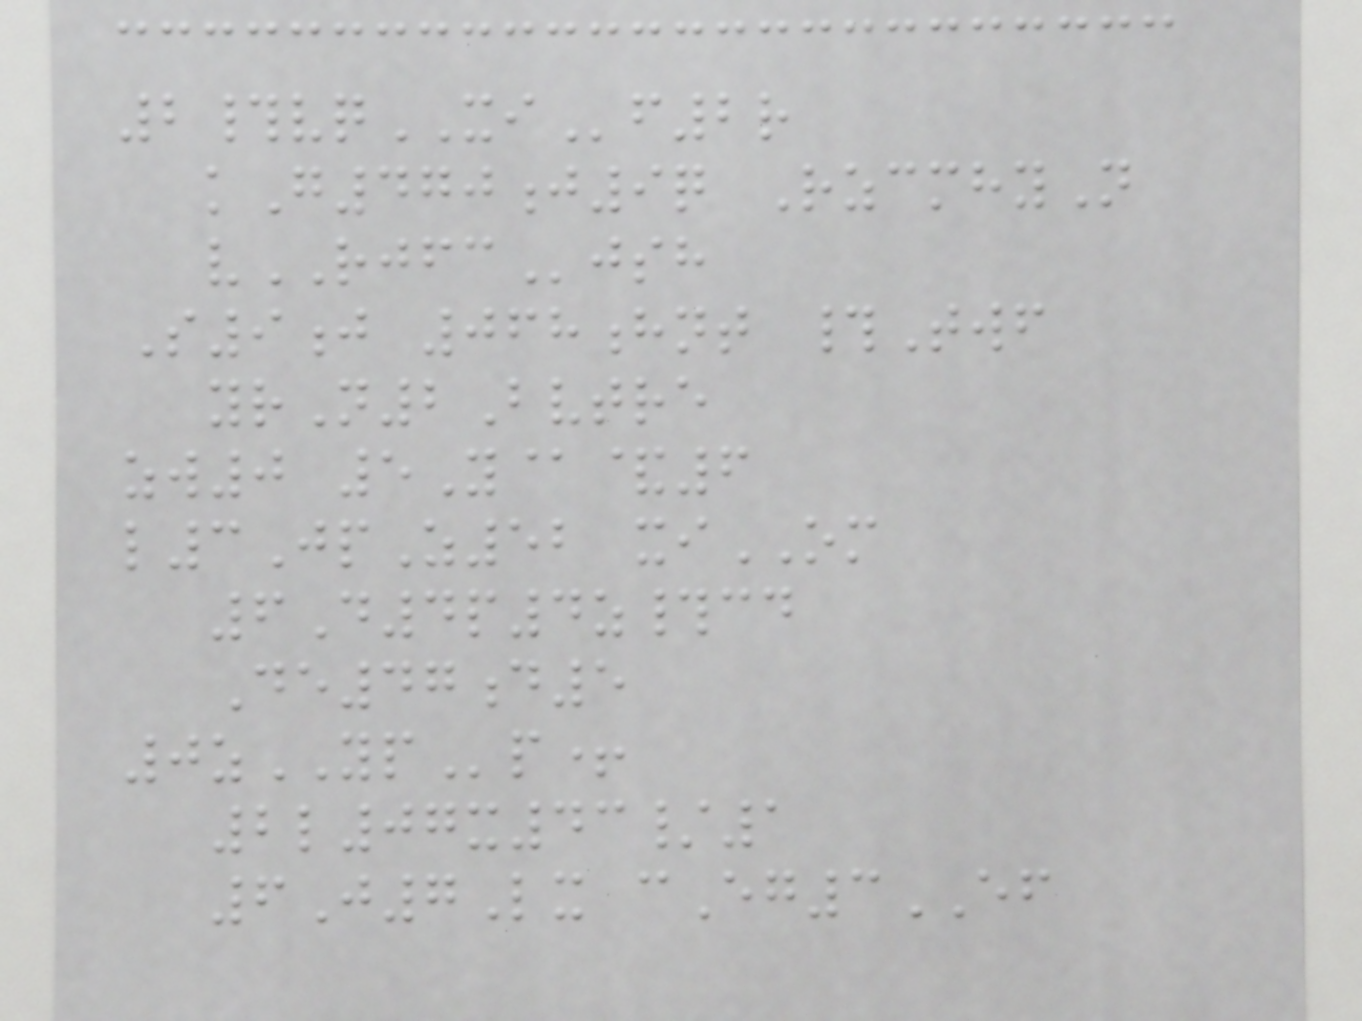2#vqXIf2r
kG470j9q RzcmhyN
vRJFCjsh
S9j 068hnt #Twf
yrN2Bvtre
zw0 5Y@&6
l3JpZ52 xiOM
6D4p4z#cd
De47d5
0zYPp+
2l07x43/1
6J7Lx cEg3EF
